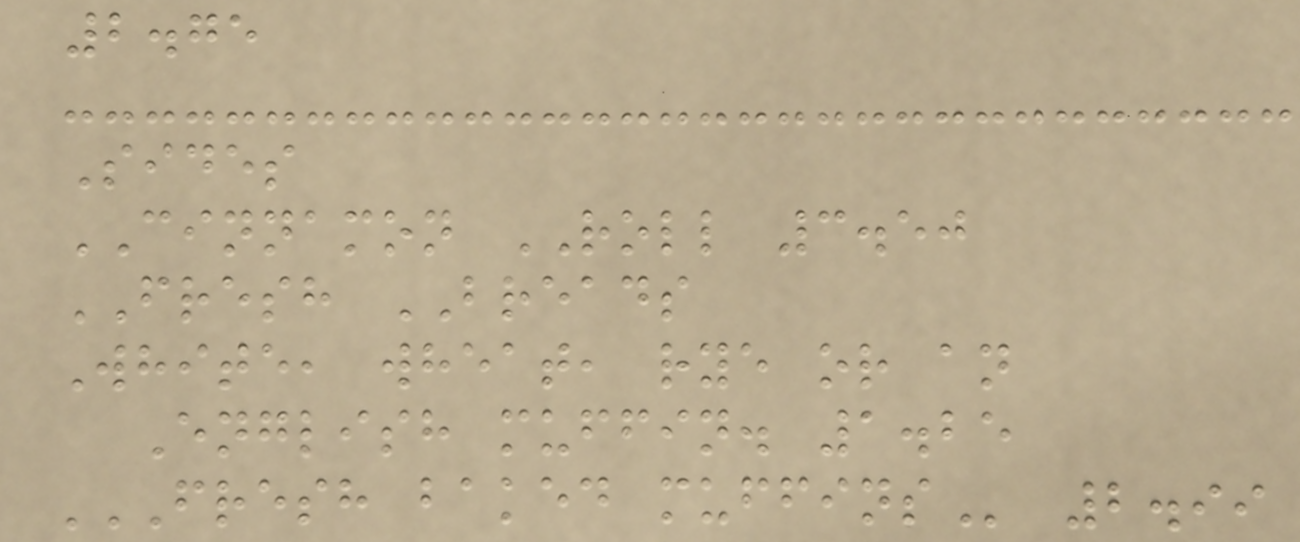2.75
Sides
CINNAMON ROLL 3.50
FRESH BREADS
White, wheat, rye or an
English muffin. 1.25
FRESH BAKED MUFFINS 2.99
